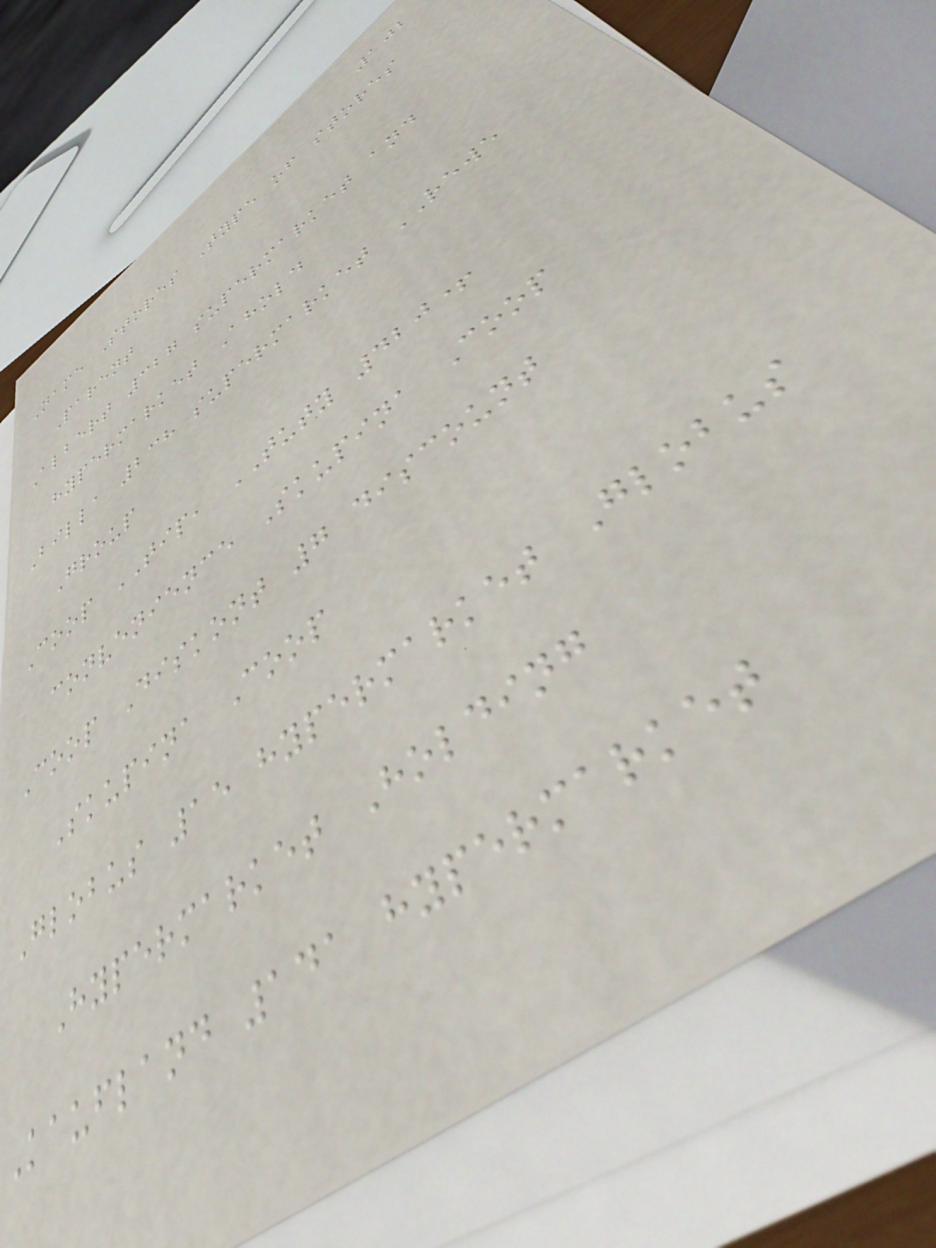102
Name Stores Type of stores
Parent
Albert 327 supermarket and
hypermarket Ahold
Billa 238 supermarket REWE
Group
Coop TIP, TUTY 420+
convenience Skupina Coop
Coop Diskont 7 discount
Skupina Coop
Globus 15 hypermarket Globus
Hypermarket Holding
Kaufland 141 hypermarket
